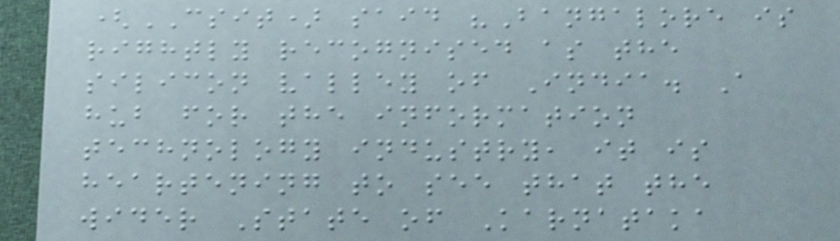(CSIT) said "Bangalore is
rightly recognised as the
silicon valley of India. A
hub for the information
technology industry, it is
heartening to see that the
wider State of Karnataka
